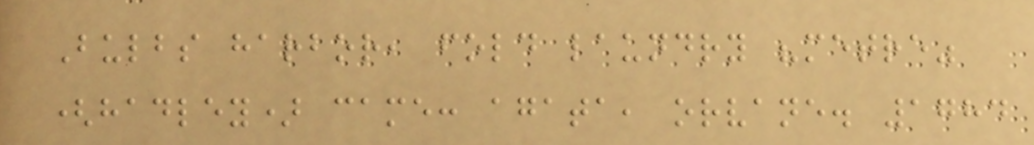Bulbs harbor, fold laundry "metre"
(hadley) came: agata, orvane. 1784
